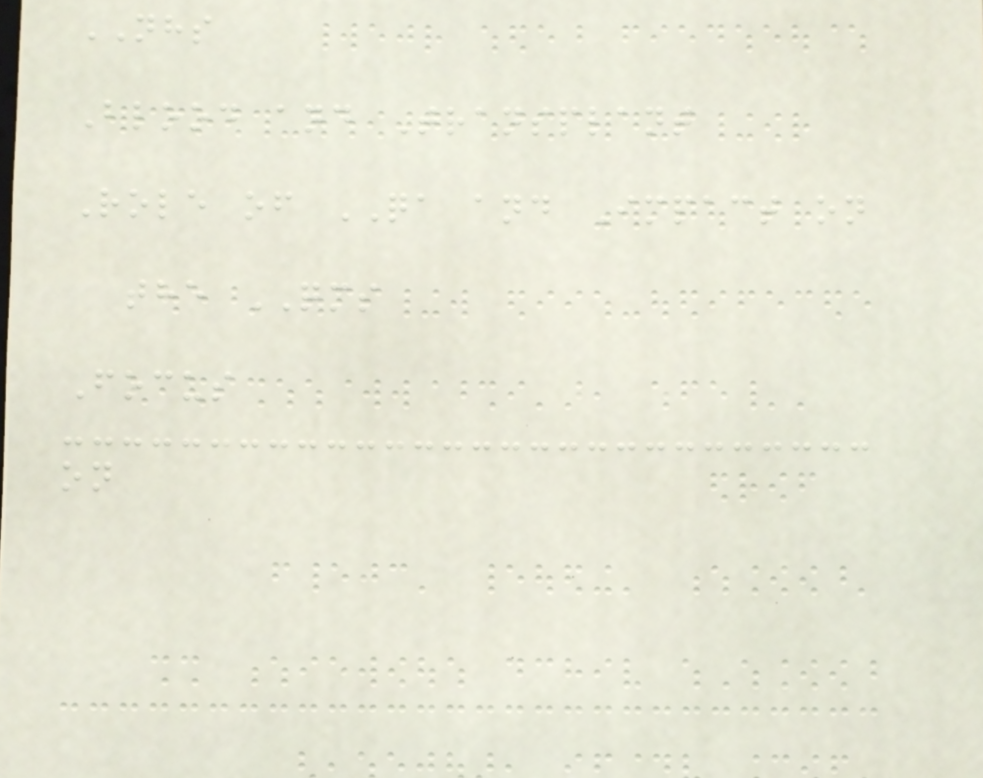NHS
Blood and Transplant
Role of QA and Impact on
the QMS
Focus
on
